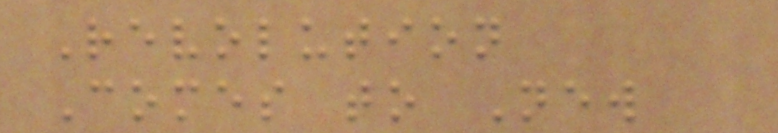Revolution
Comes to New
